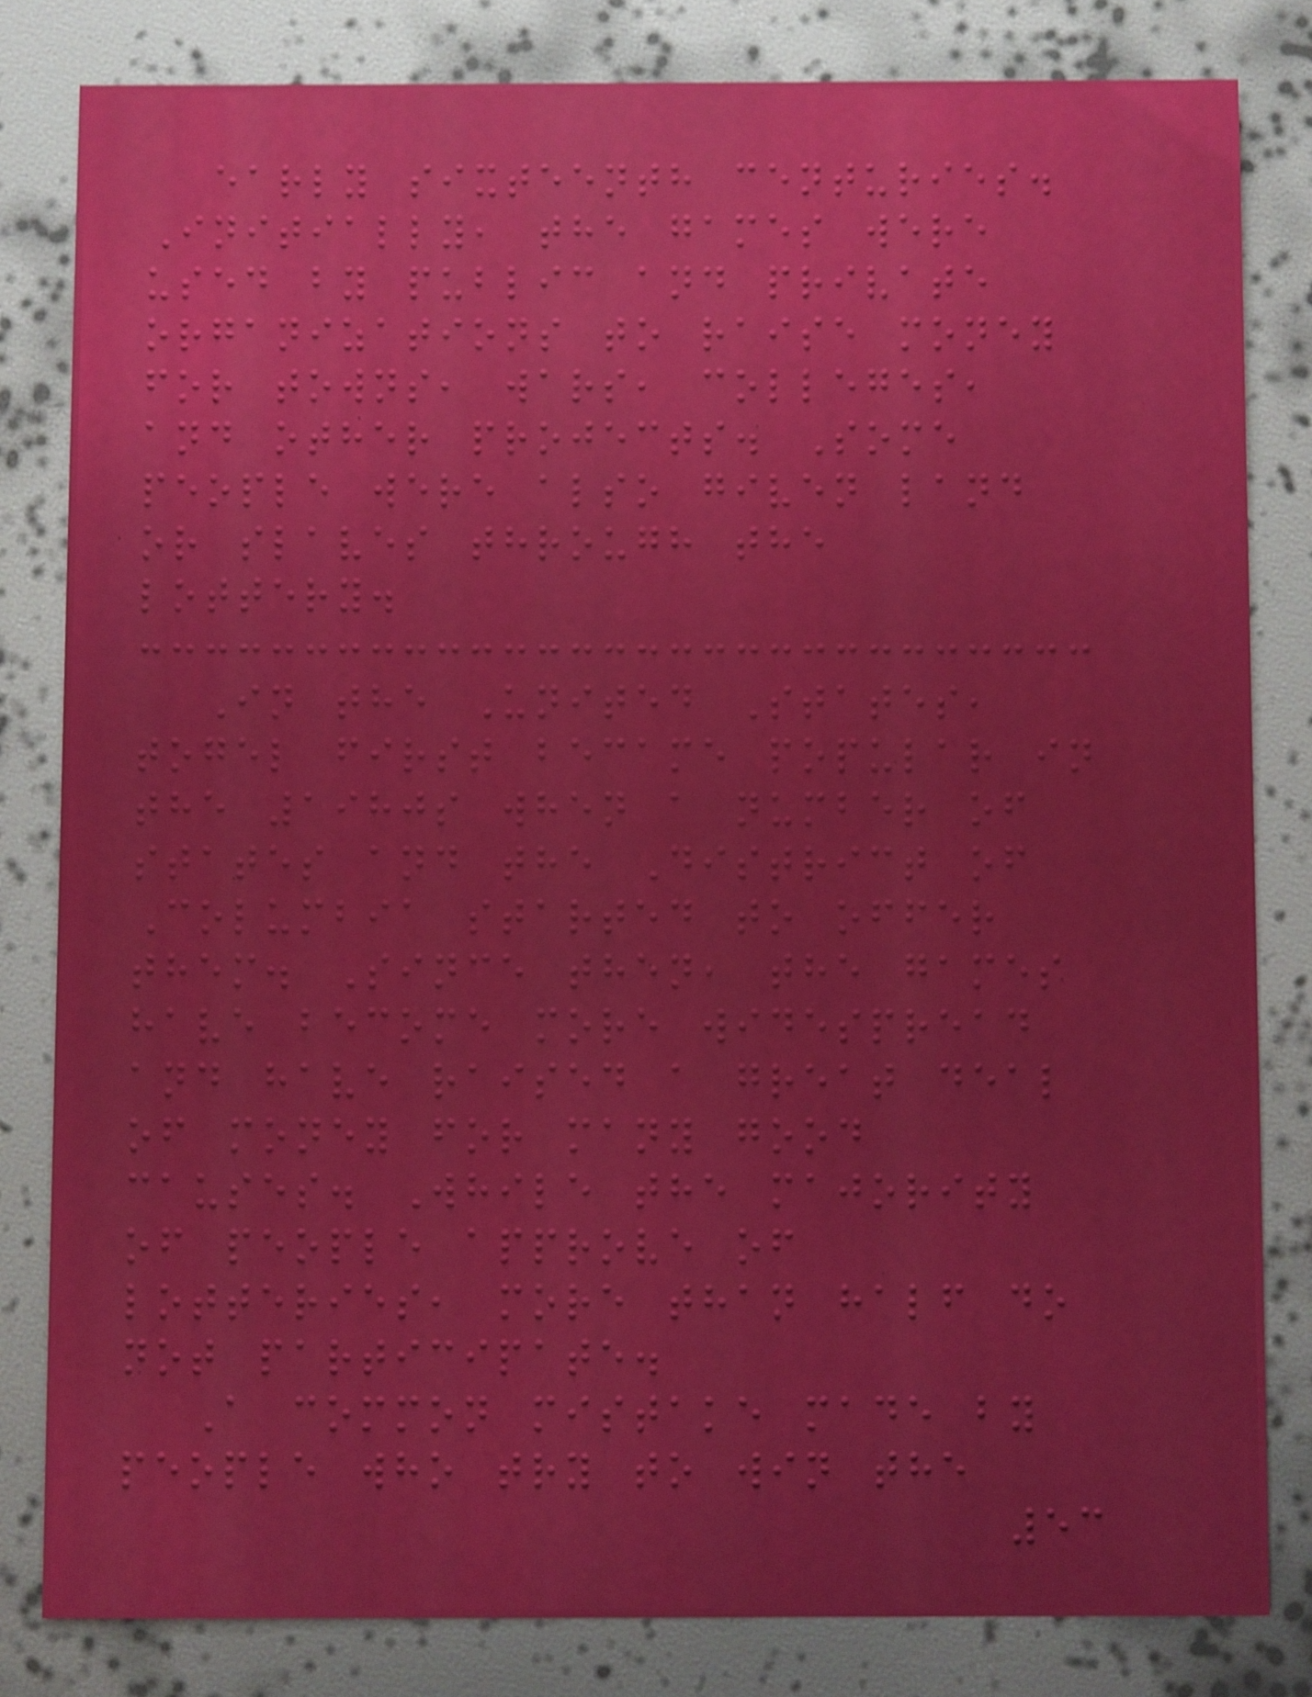early sixteenth centuries.
Initially, the games were
used by public and private
organizations to raise money
for towns, wars, colleges,
and other projects. Some
people were also given land
or slaves through the
lottery.
In the United States,
togel first became popular in
the 1980s when a number of
states and the District of
Columbia started to offer
them. Since then, the games
have become more widespread
and have raised a great deal
of money for many good
causes. While the majority
of people approve of
lotteries, more than half do
not participate.
A common mistake made by
people who try to win the
53
